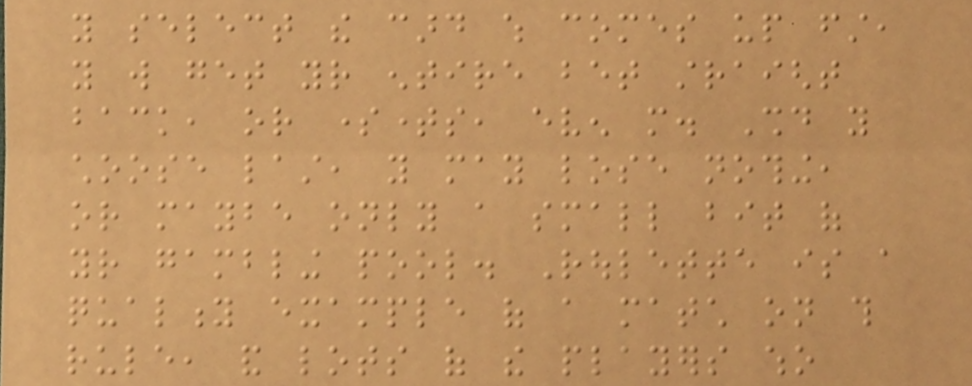you select the card which comes up first,
you will get your entire bet straight
back, or sometimes, even more. Should you
choose last, you may lose nothing,
or maybe only a small bit of
your gambling pool. Roulette is a
quality example of a match on this
rule, and lots of the players who
